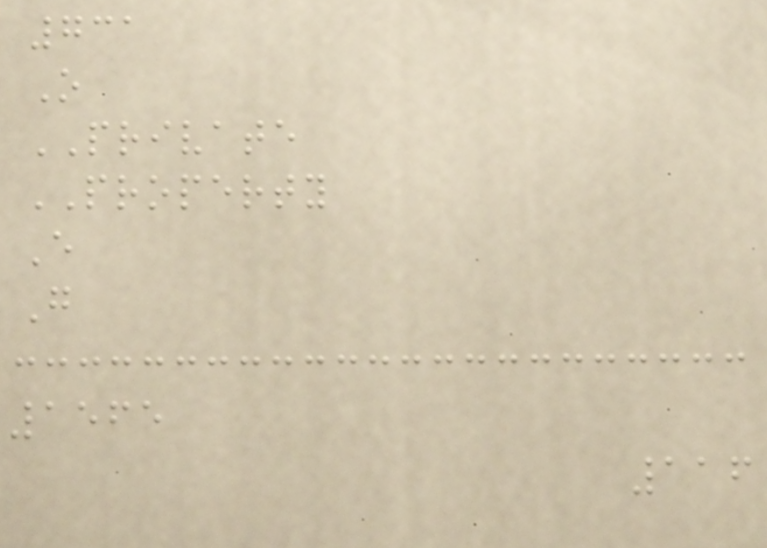731
O
PRIVATE
PROPERTY
E
G
1565
116
